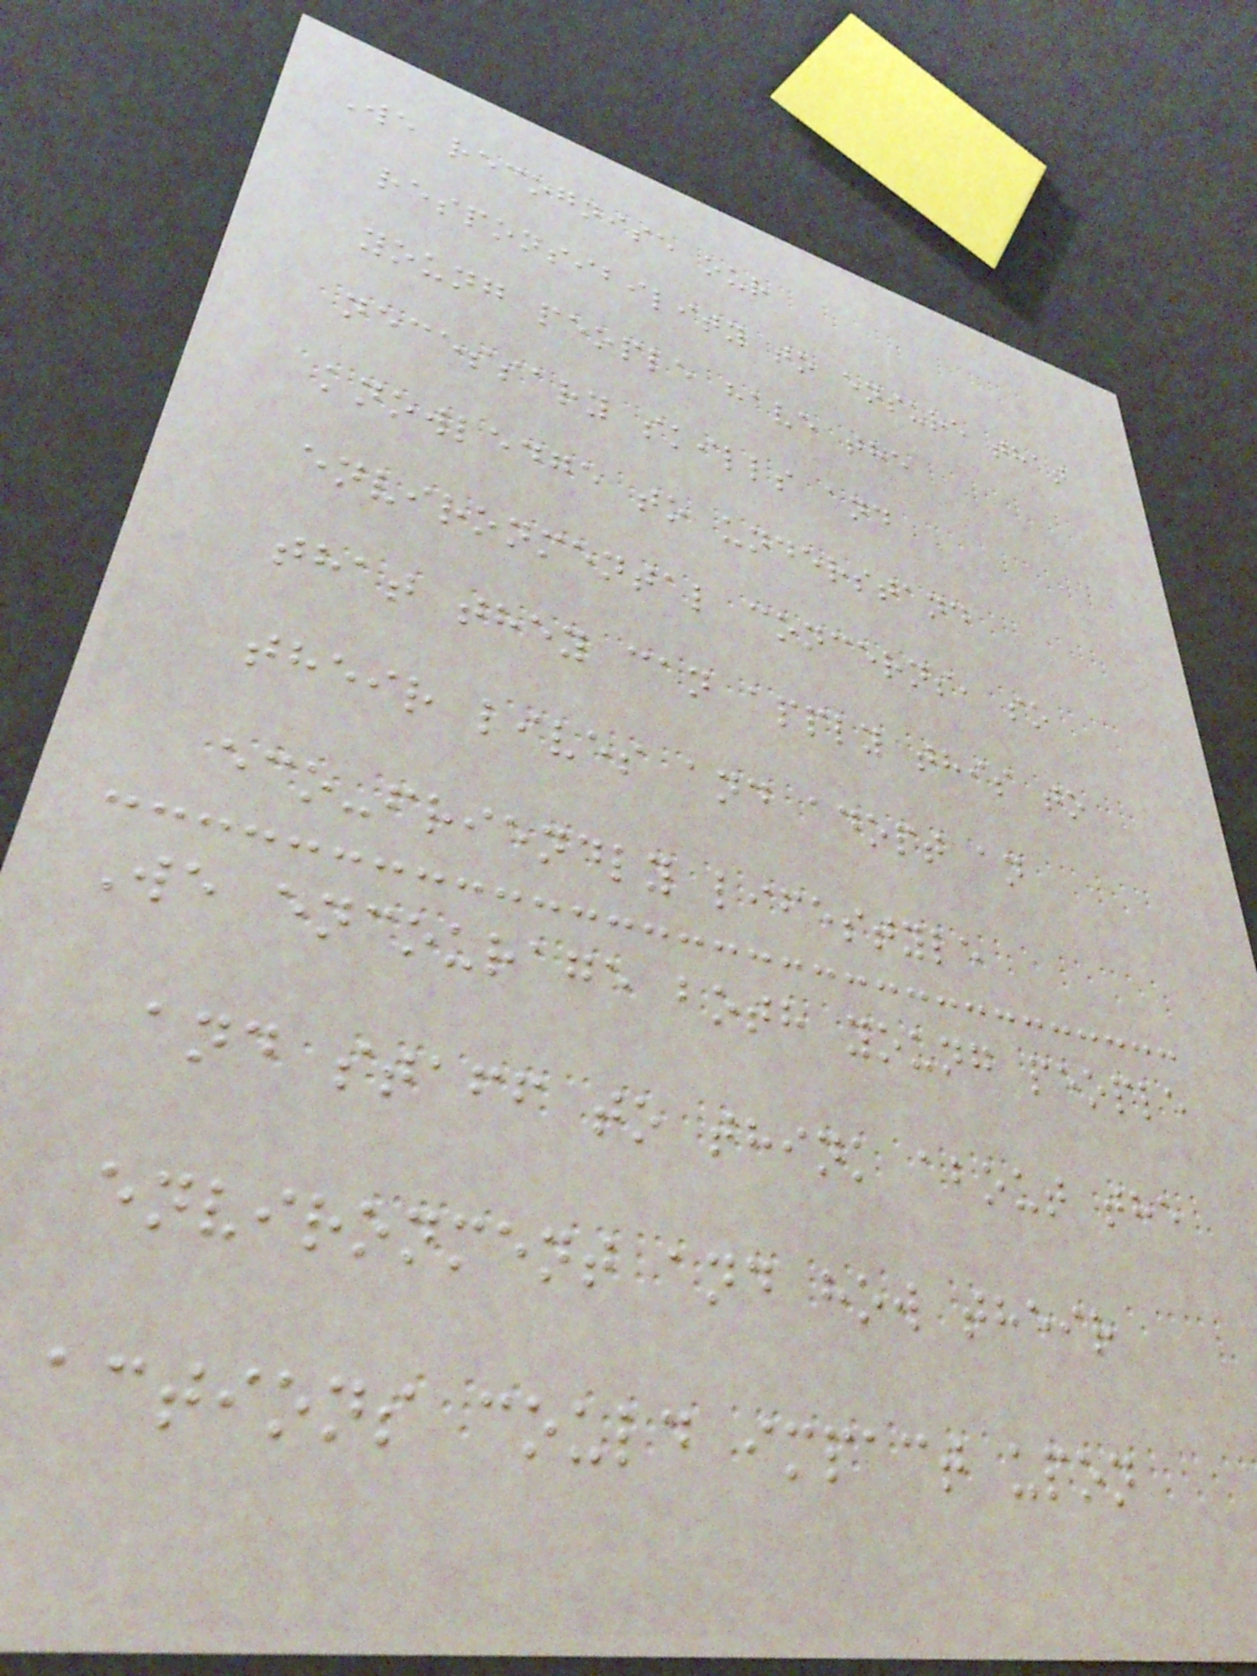We recognise our
responsibility to ensure that
young people have the
necessary skills and
knowledge to understand
environmental concerns, so
that they can apply this to
their lives and adopt an
eco-friendly lifestyle
We encourage both young people
and staff to think about the
environment and how their
actions could impact upon
